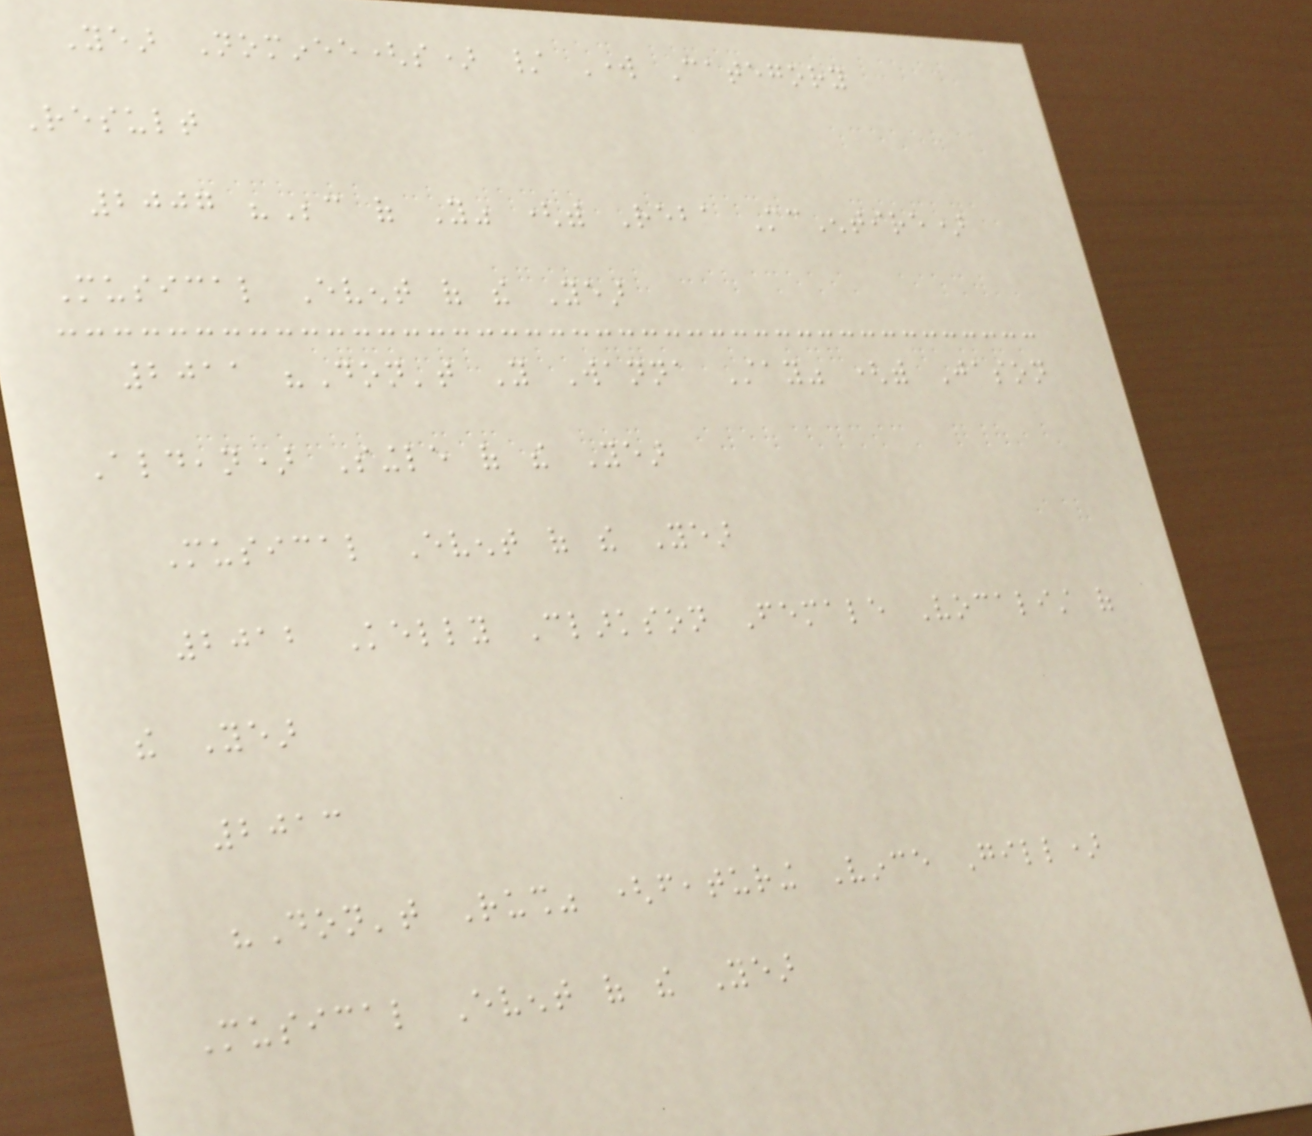Year Nominee(s) / Work Category
Result
2007 "Because of You" (with Reba McEntire)
Musical Event of the Year
2011 "Don't You Wanna Stay" (with Jason
Aldean) Single of the Year
Musical Event of the Year
2012 Kelly Clarkson Female Vocalist of
the Year
2013
"Don't Rush" (featuring Vince Gill)
Musical Event of the Year
